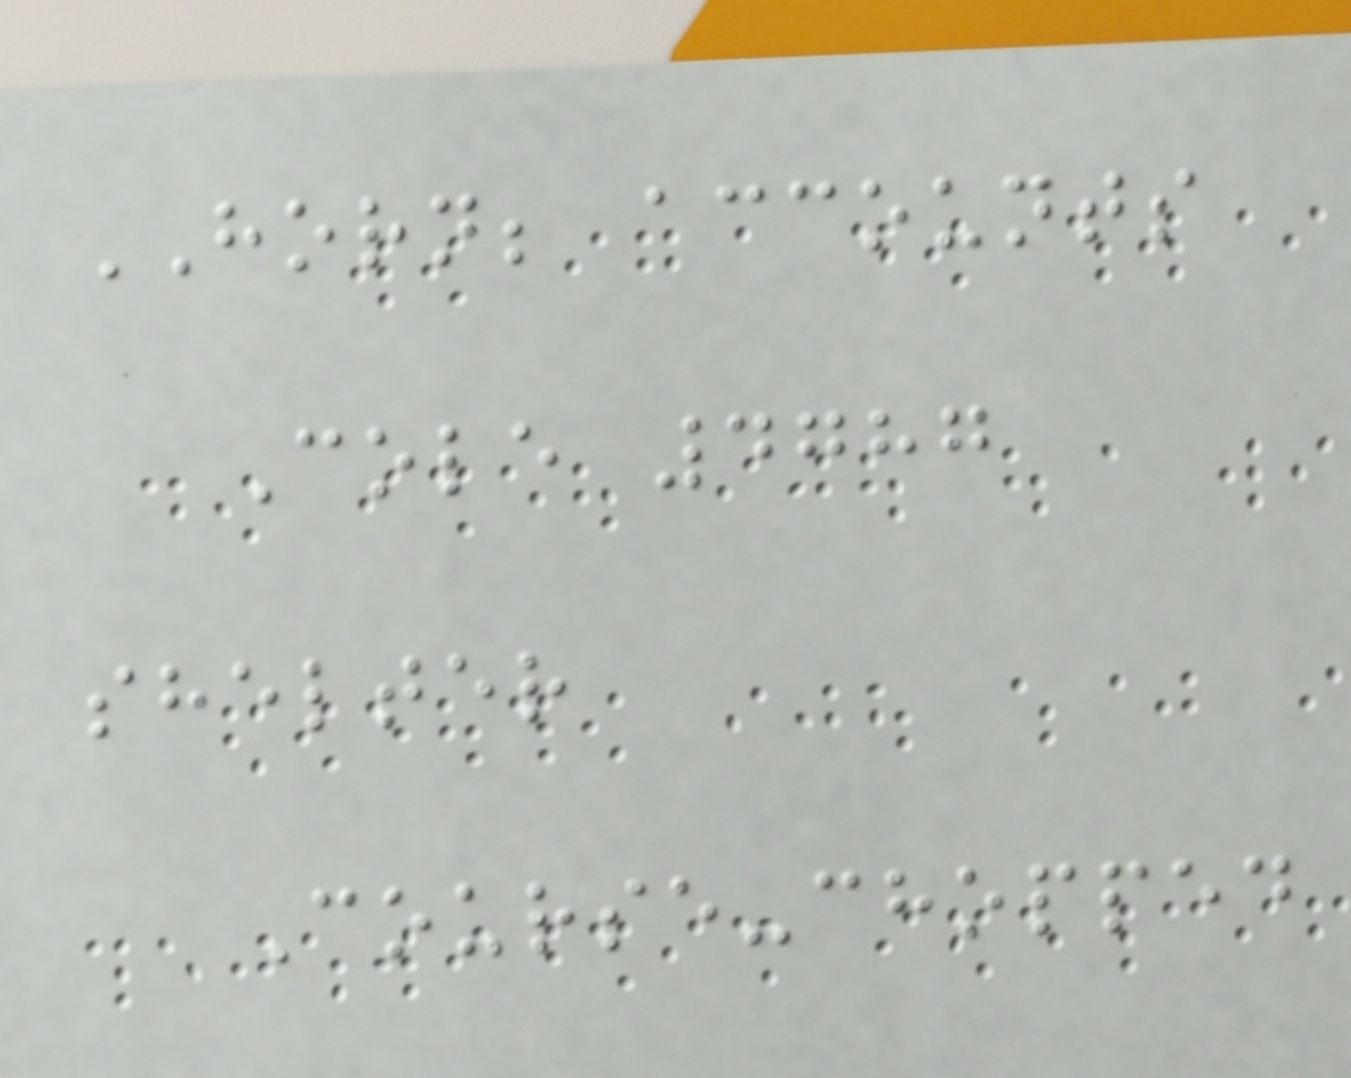HORN; accounts
Cole 4787
shelter
Course-chopped
